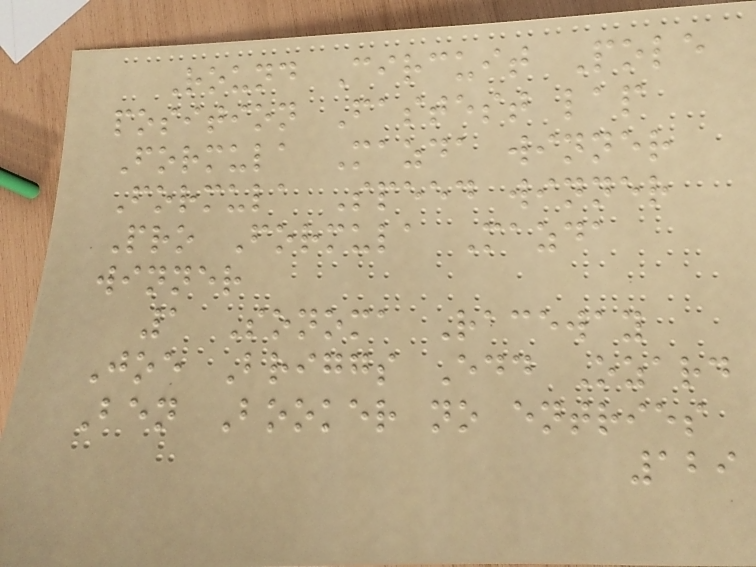Round Circuit Pole
position Fastest lap
Formula Mazda winner
Formula Speed winner
Pro Formula Mazda
winner
1 Sonoma Raceway
Joe Briggs Edd Ozard
Ben Booker no entries
129
